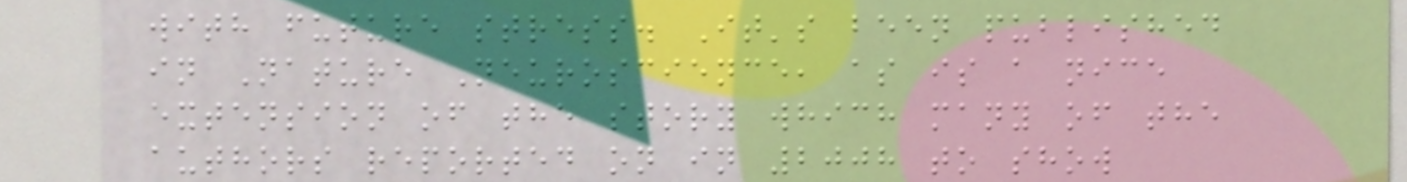with future stress. It's been published
in Nature Neuroscience, as is a nice
extension of the story which many of the
authors reported on in 2008 to show
